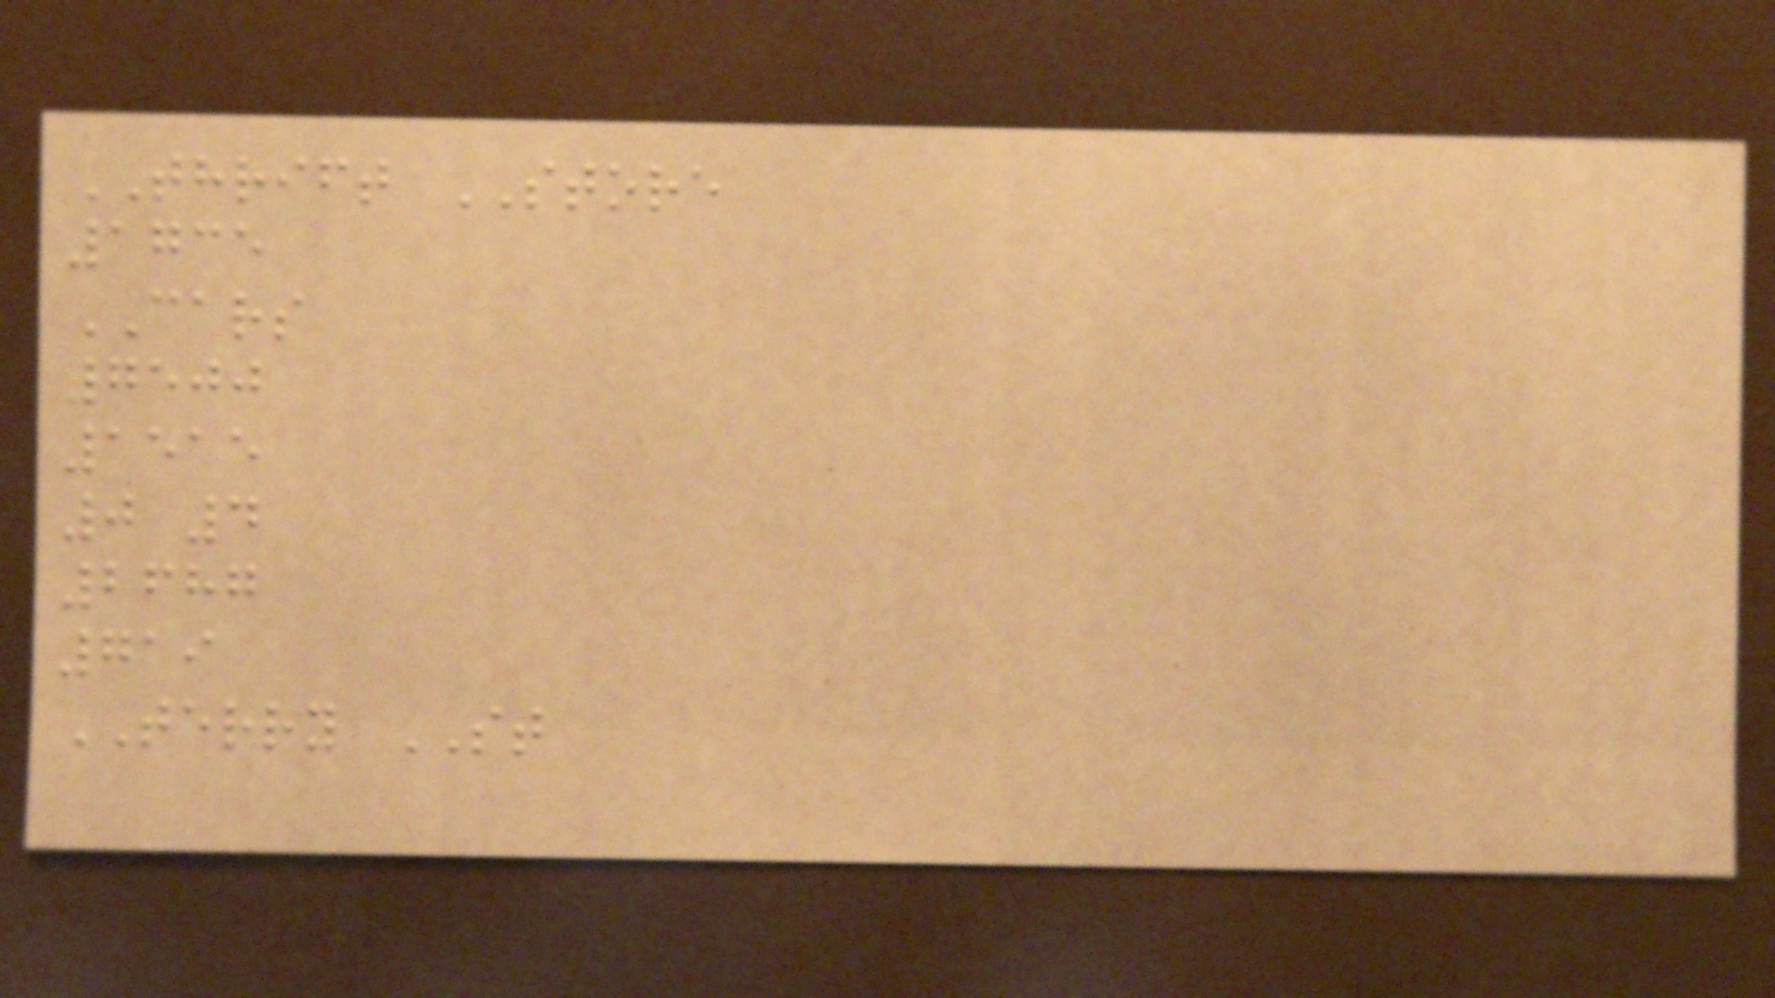THRIFT STORE
1735
CARS
7500
1515
0 4
2687
719
TERRY ST
